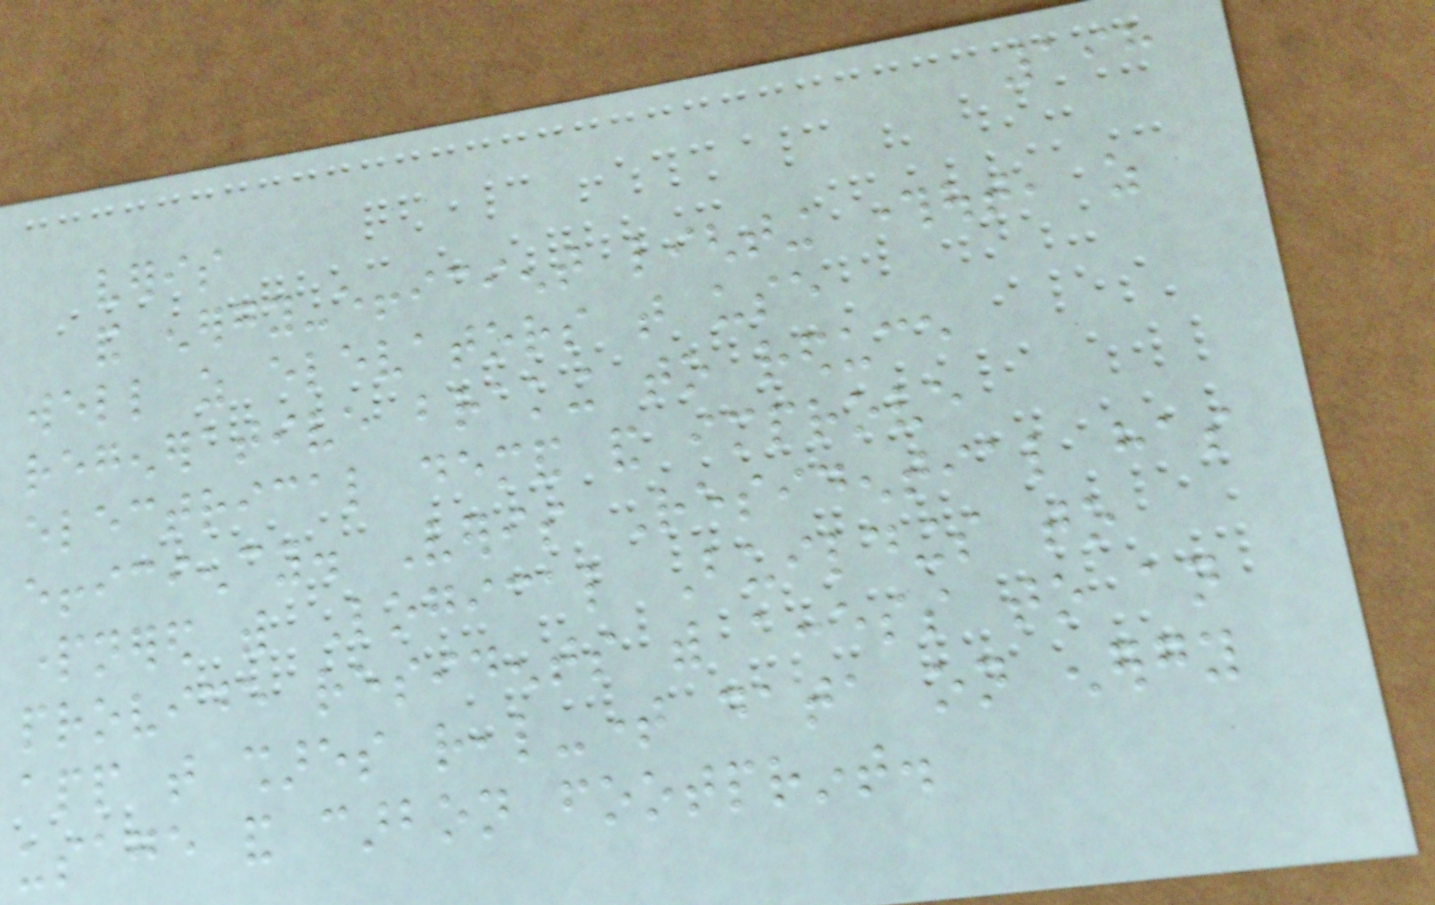198
veris
and energy-efficient lighting throughout, as
well as elevators that use
regenerative braking to reduce
electrical demand and improve
efficiency. Veris Residential has
partnered with Logical Buildings to
provide residents with access to an
app that shares real-time data on energy
usage and carbon footprint.
